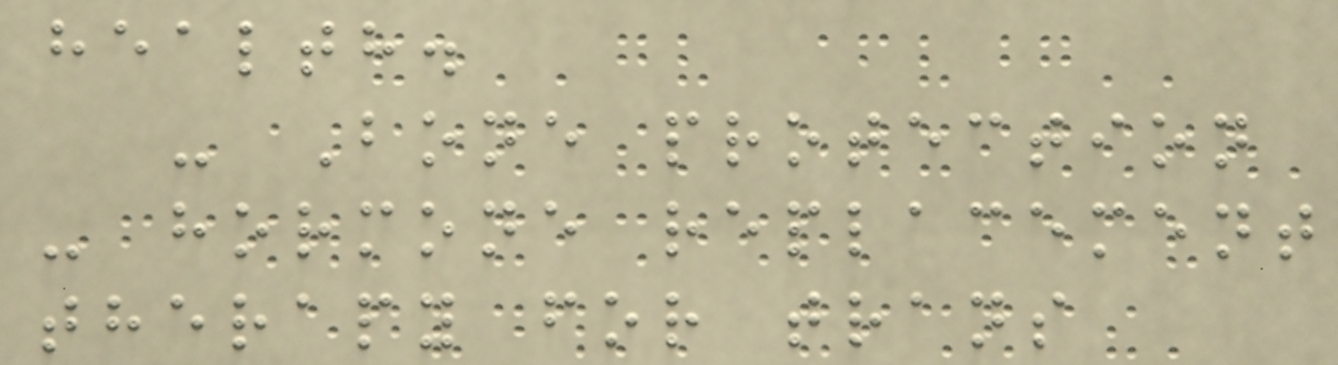health.
- Bone protection
- hormone replacement
therapy for trans
